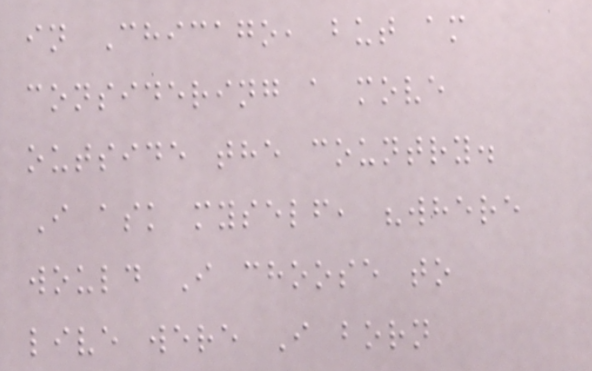in Chicago, but am
considering a move
outside the country.
I ask myself, "where
would I choose to
live were I born
